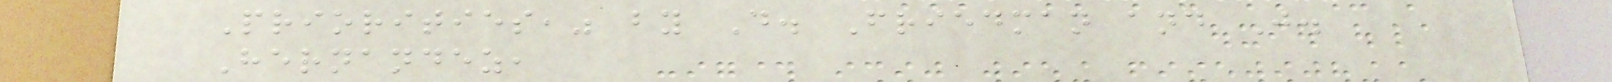Priorities," by D. Friedman and J.
Hernandez,
